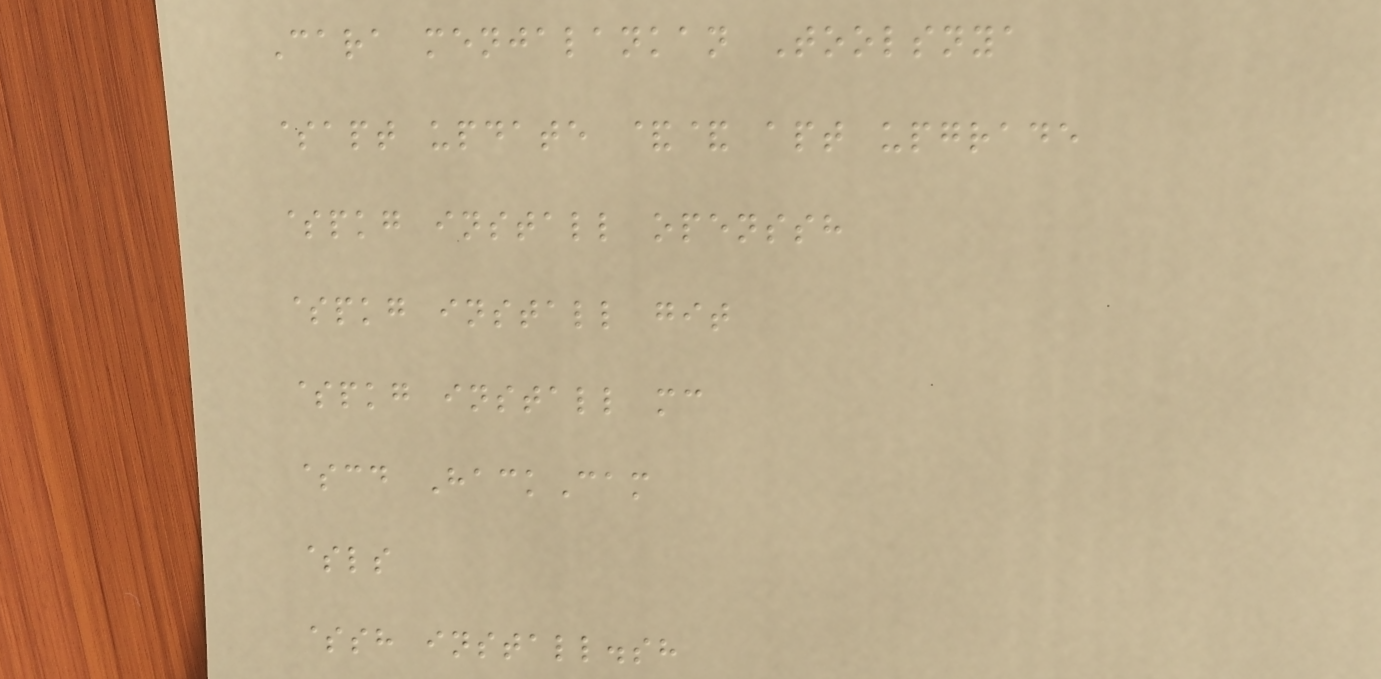Cara menjalankan Toolsnya
$apt update && apt upgrade
$pkg install openssh
$pkg install git
$pkg install mc
$cd HackCam
$ls
$sh install.sh
